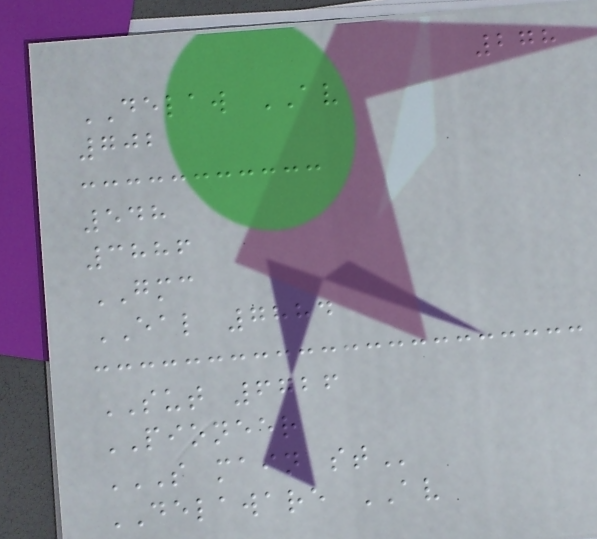278
DELAW AV
702
548
3886
GMC
EAL 7884
SUT 6726
PIONEER
S MAIN ST
DELAWARE AV
